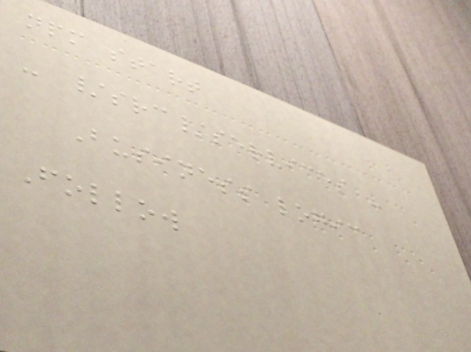npm start
- /src/services -
Business logic
Follow
